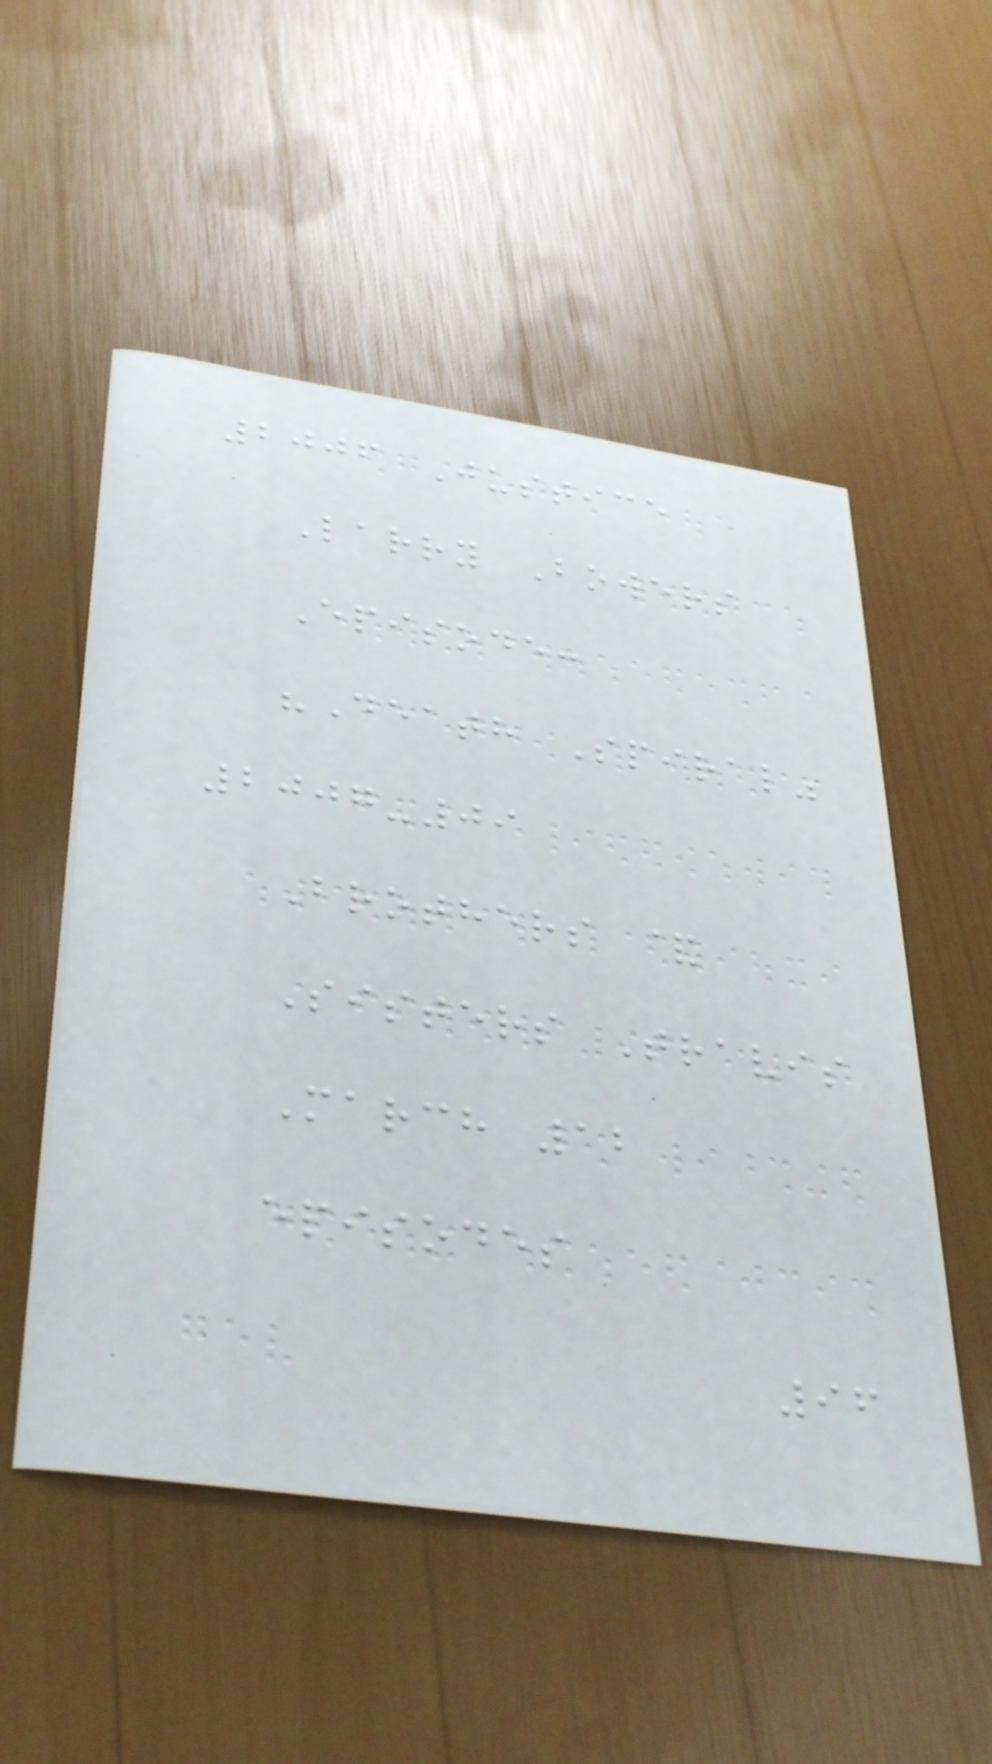2006 Justice
Larry Bowers
Episode:
"Death Spiral"
2007-09
Brothers &
Sisters Travis
March 12
episodes
96
